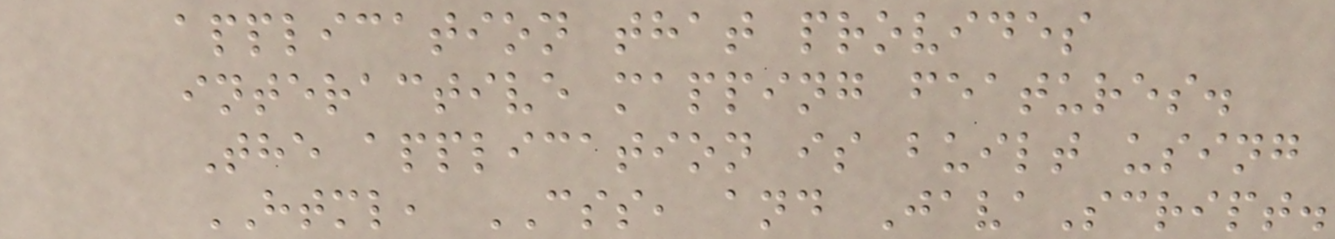application that provides
interactive mapping features.
The application is built using
HTML, CSS, and JavaScript.
